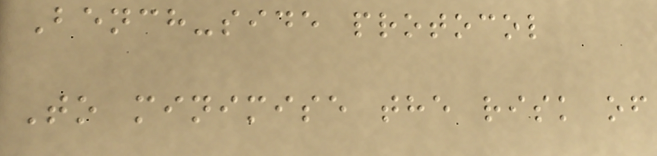Bench-side protocol
To minimise the risk of
